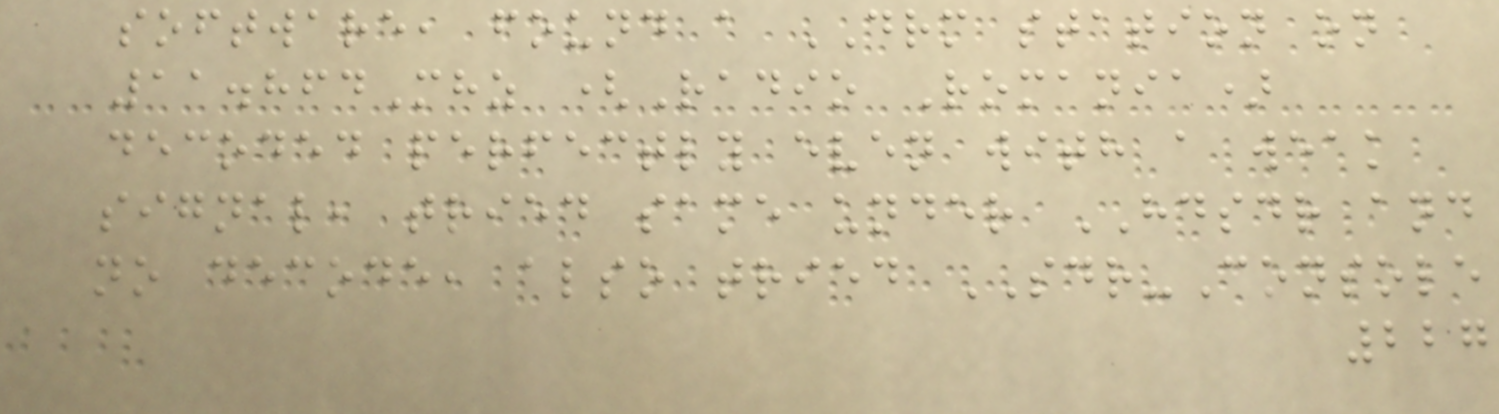software, found a DRM station on
11.864Mhz (Radio Romania)
decoded perfectly even with a weak
signal, tried same under HDSDR and
no decode, also tried SDR-Console
227
